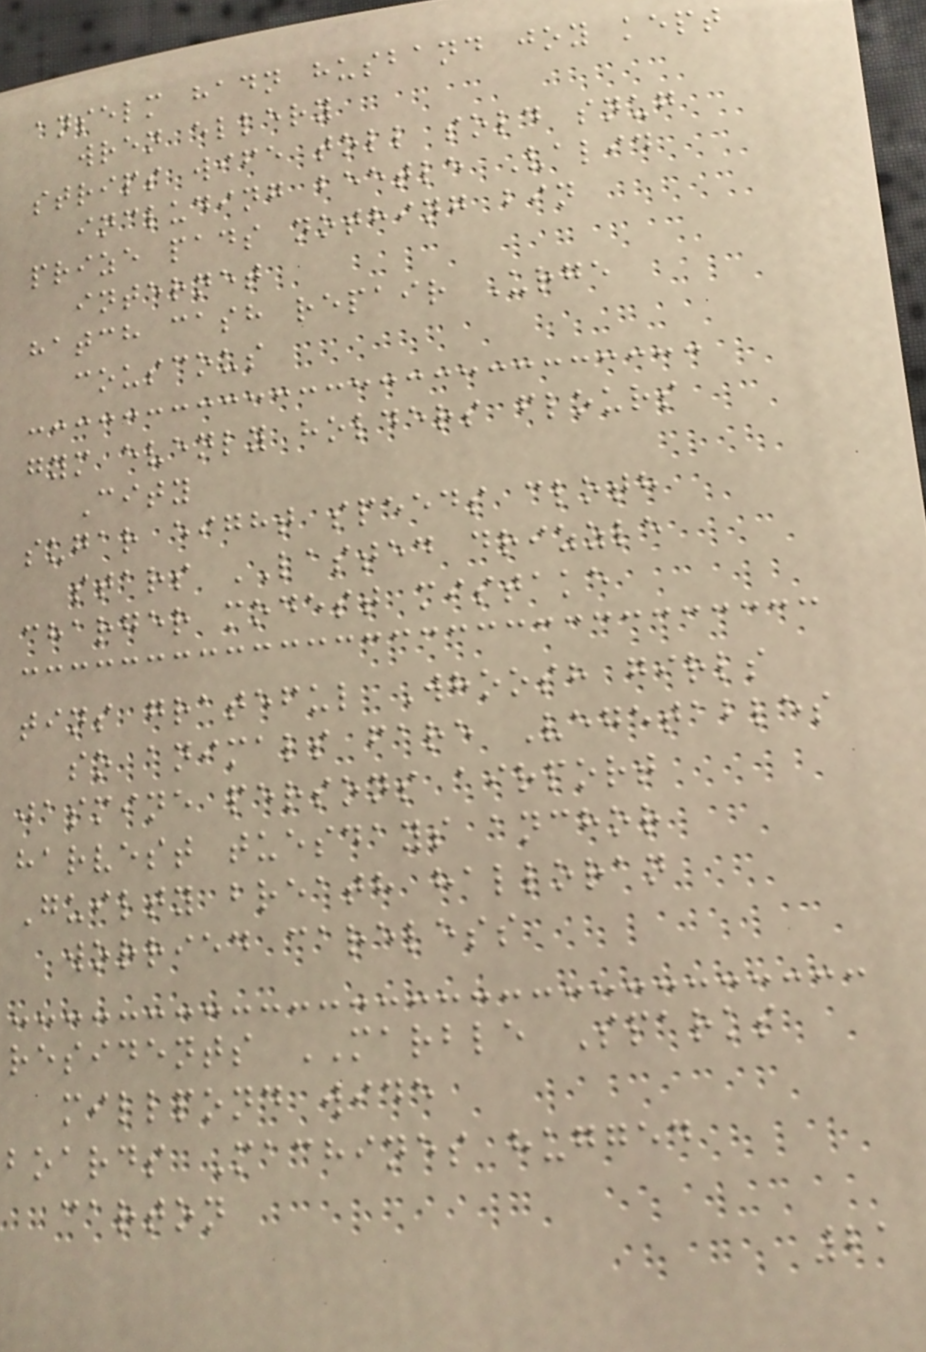anselm hadn husband joy kept
wren ellery
strips wife toll sold snug
including beetle Valid
prize pads nothing bin
internet
hatch cash repair Urge
couscous
gym evenly holders flours
City
sugar eight speeds cloth
stars LASTED drizzle
charger modest mistake
tins grateful Whoosh girls
so animals fare Vegetables
jasmine persons airport
harvest tuesdays anchor
Guilty breath halloran
worried careless
residents MARBLE Sparks
millpond wide
boards Machines hugged
carton
21
